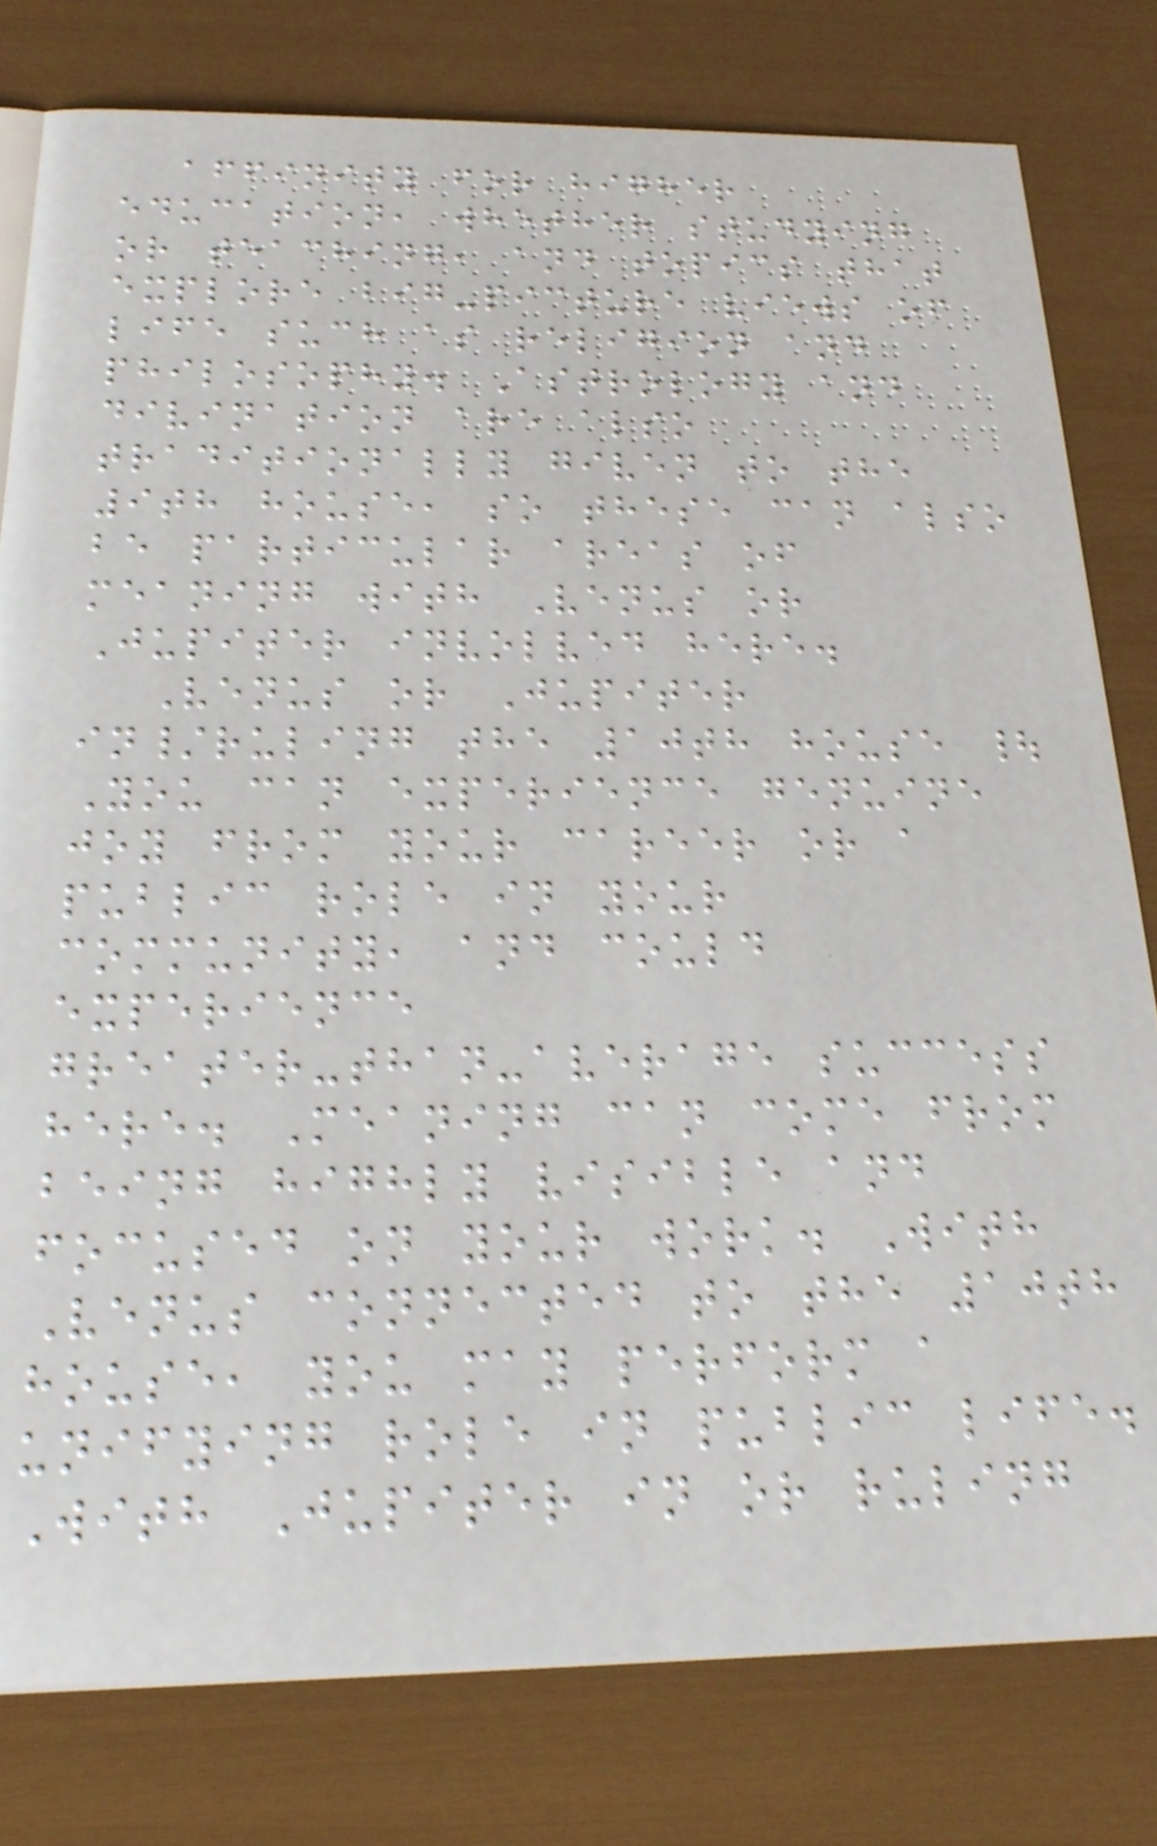affinity for higher
education, whether studying
or teaching, and topics that
explore big-picture views of
life such as religion and
philosophy. Astrology and
divination are also
traditionally given to the
9th house, so these can also
be particular areas of
meaning with Venus or
Jupiter involved here.
Venus or Jupiter
in/ruling the 10th house |
You can experience genuine
joy from your career or a
public role in your
community, and could
experience
greater-than-average success
here. Meaning can come from
being highly visible and
focused on your work. With
Venus connected to the 10th
house, you may perform a
unifying role in public life.
With Jupiter in or ruling
